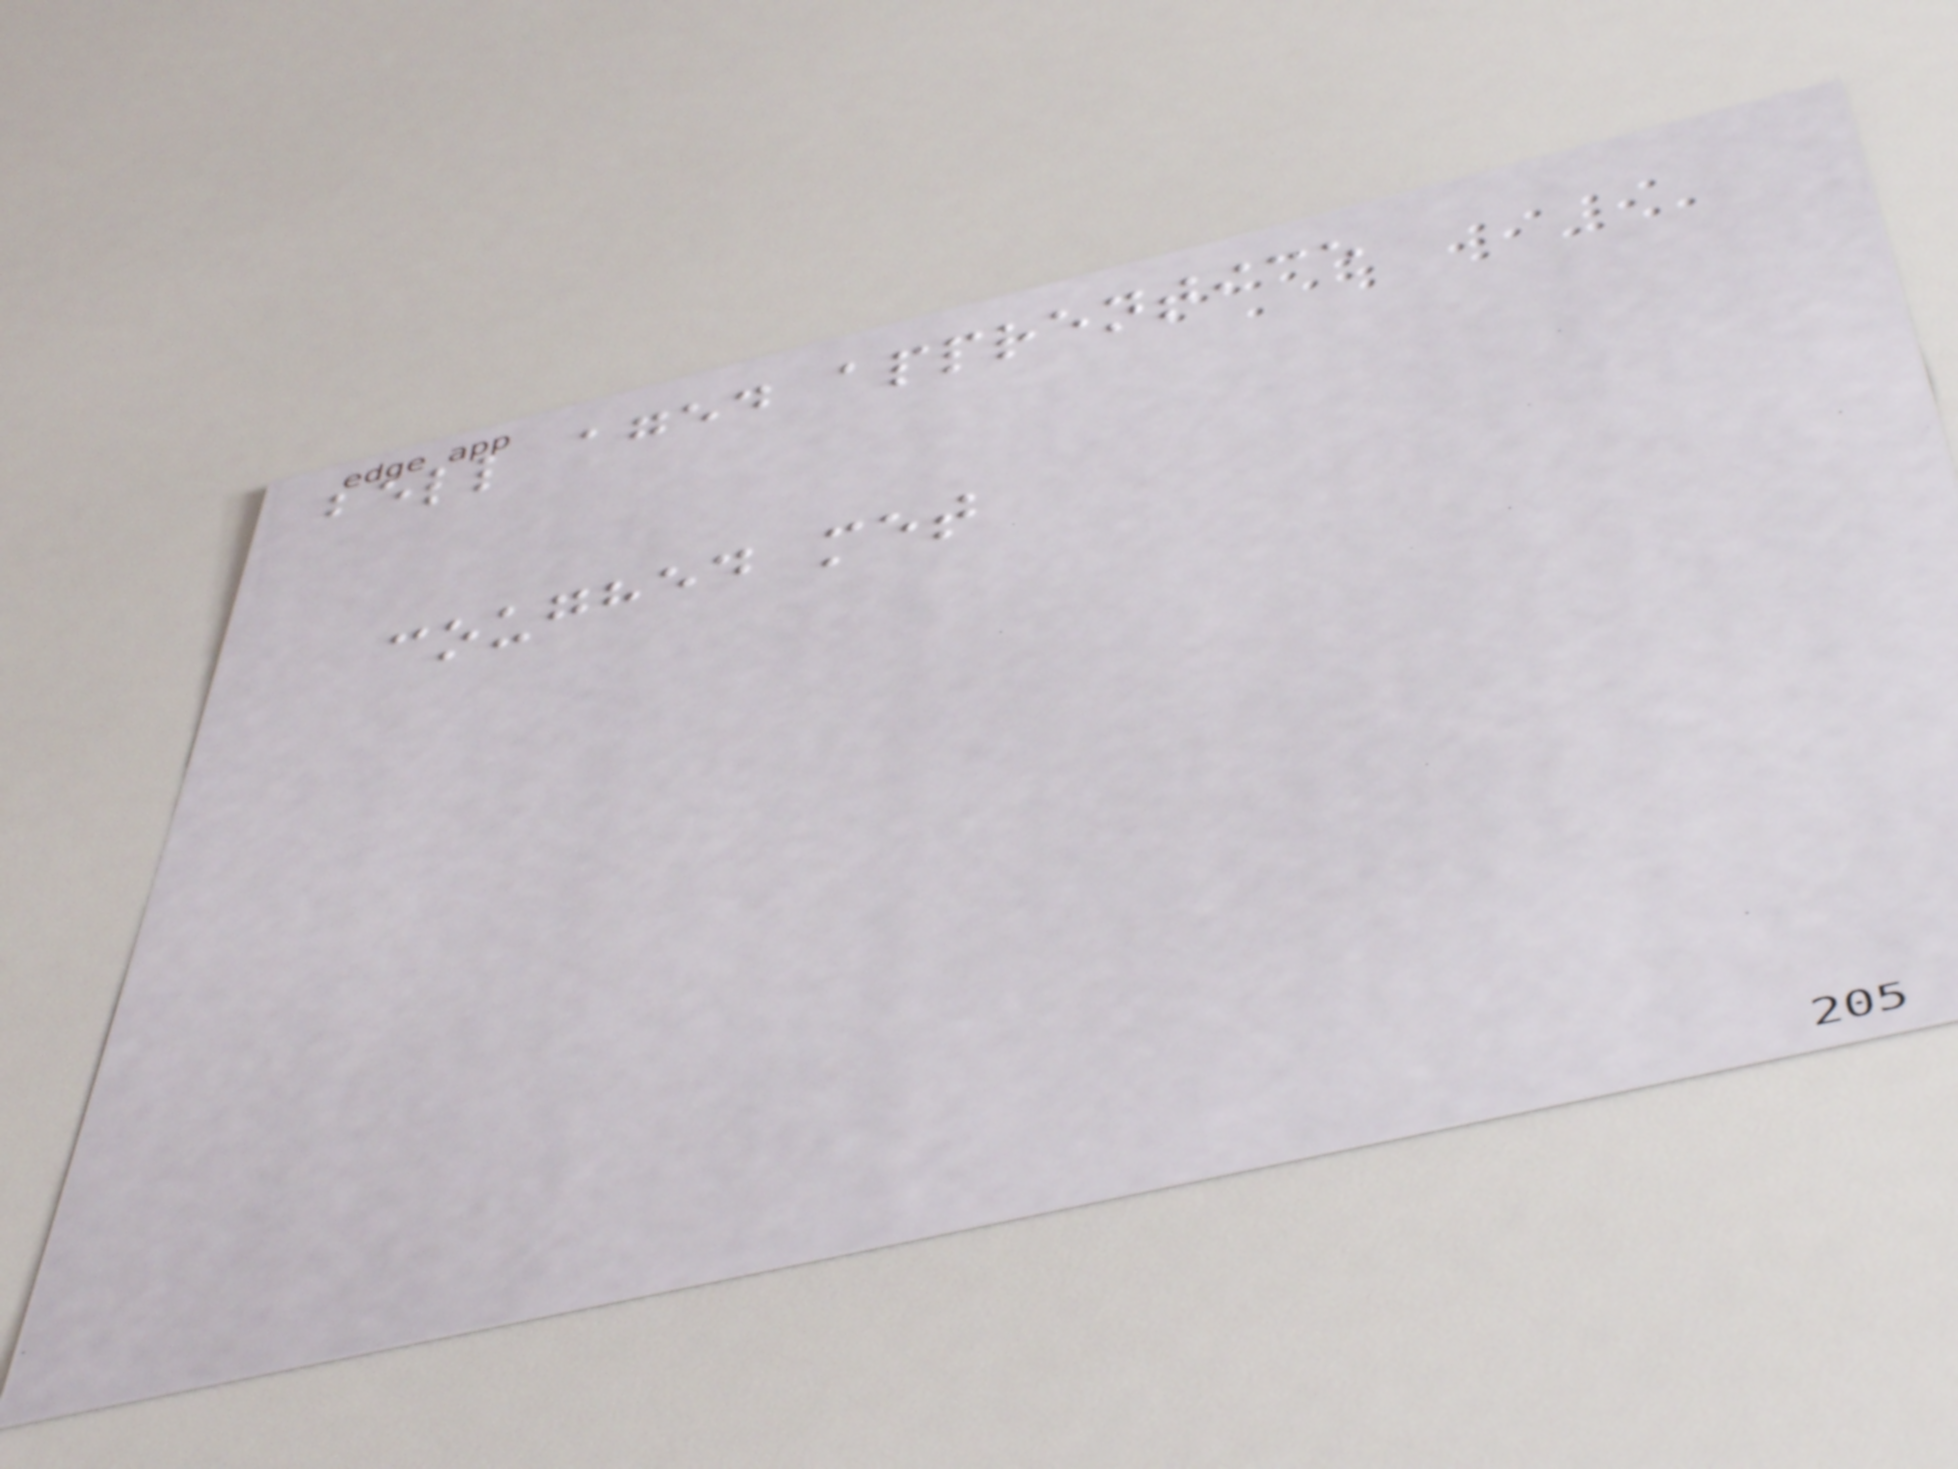bell aged apprentice
coughed met
